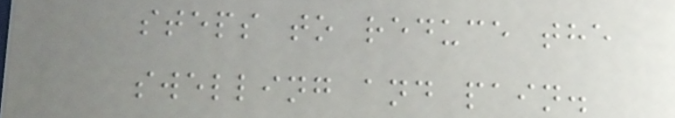steps to reduce the
swelling and pain.
